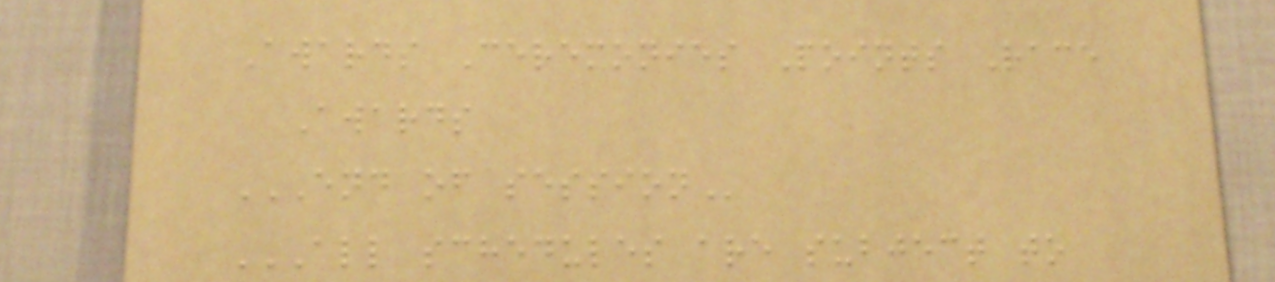Awards Ceremonies Points Race
Awards
END OF SESSION
ALL SCHEDULES ARE SUBJECT TO
